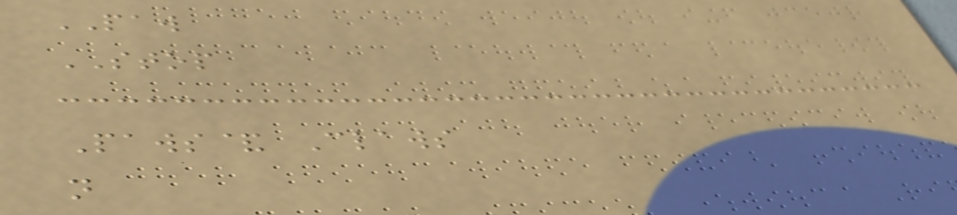PAW
STOP
Paws& Claws
n
